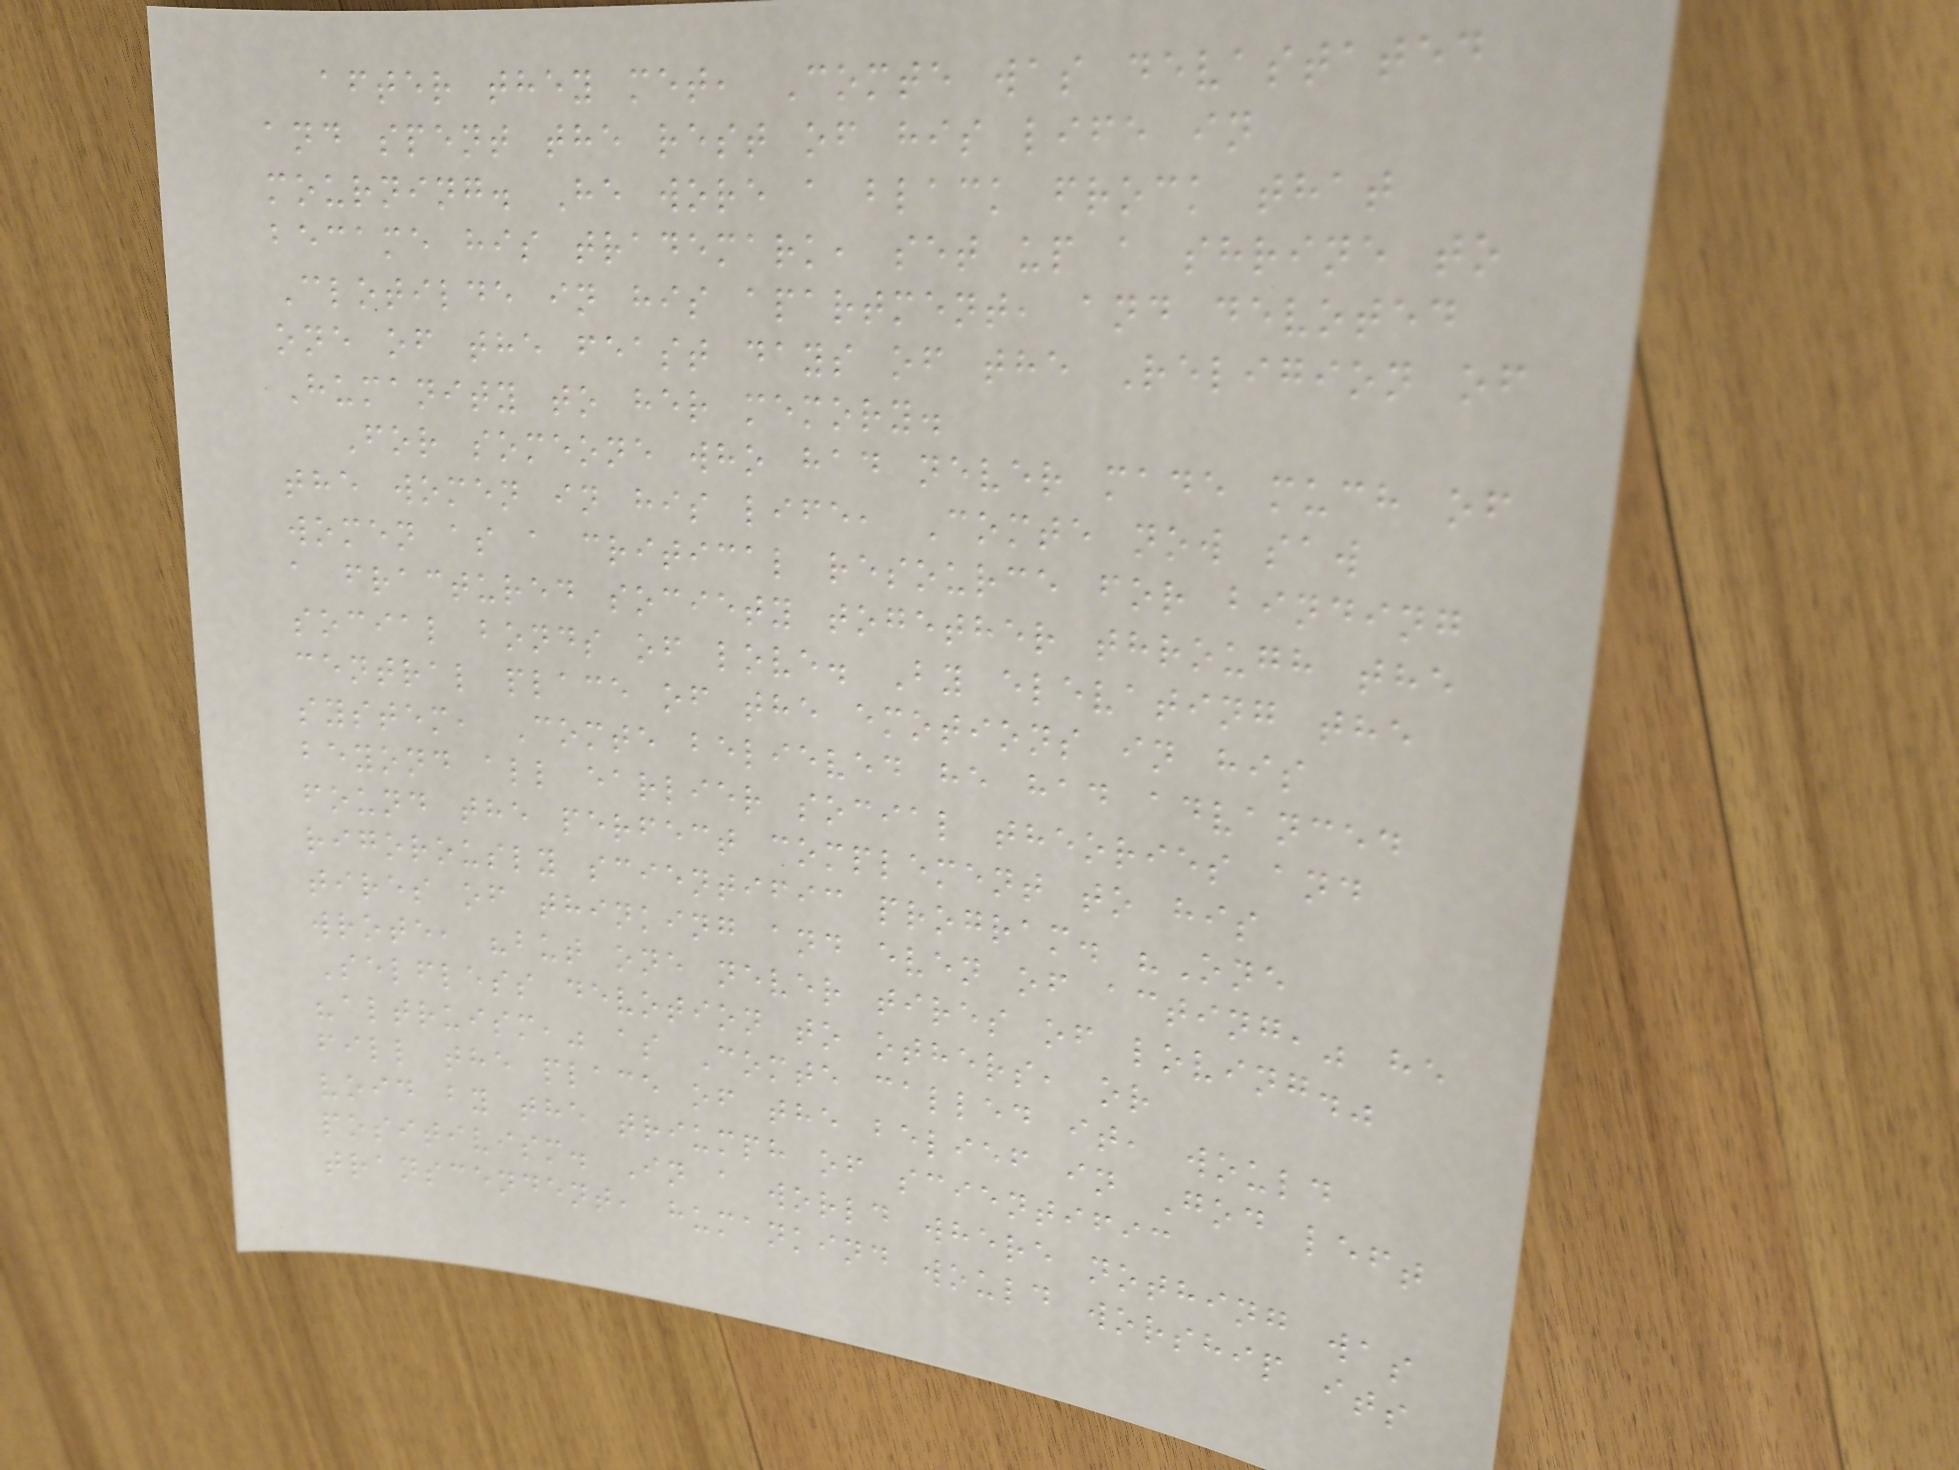after they met, Comte was devastated
and spent the rest of his life in
mourning. He wore a black frock that
became his trademark, set up a shrine to
Clotilde in his apartment, and devoted
one of the feast days of the Religion of
Humanity to her memory.
For someone who had never made much of
the women in his life, Comte now saw
women as a critical resource for binding
a fractured society together through the
social bonds of love. By elevating the
central place of the emotions in his
system, Comte believed he had advanced
beyond all earlier social theories and
found the perfect complement to his
rigorously scientific program. "One
tires of thinking and even of acting," he
wrote, "but one never tires of loving."
Selfless devotion to others, or
"altruism," as Comte called it, would
fill the place of the belief in God left
void by the triumph of scientific
positivism. In a world where nothing was
transcendent, humankind would worship its
